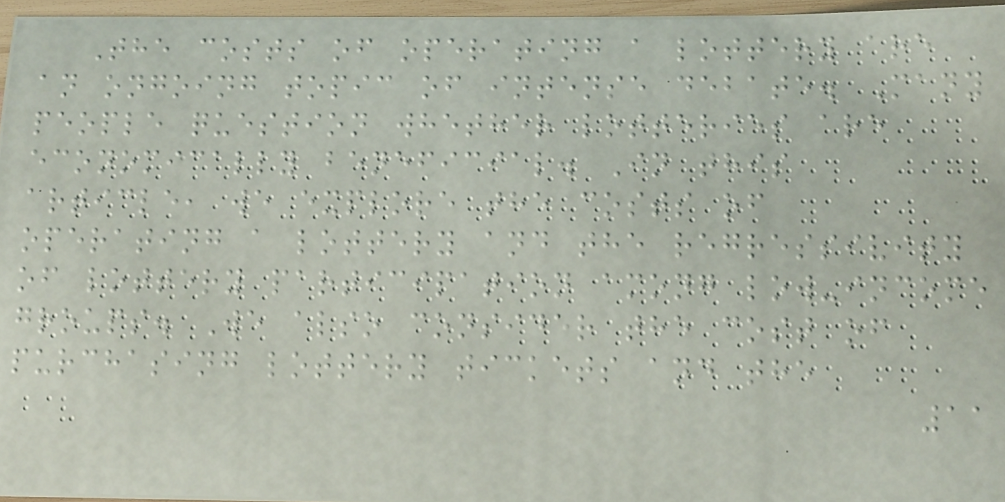The costs of operating a lottery are
an ongoing topic of intense debate. Many
people question whether lotteries are
economically beneficial. In this
article, we explore the costs of
operating a lottery and the regressivity
of lottery participation among low-income
groups. We also consider the cost of
purchasing lottery tickets and the
11
